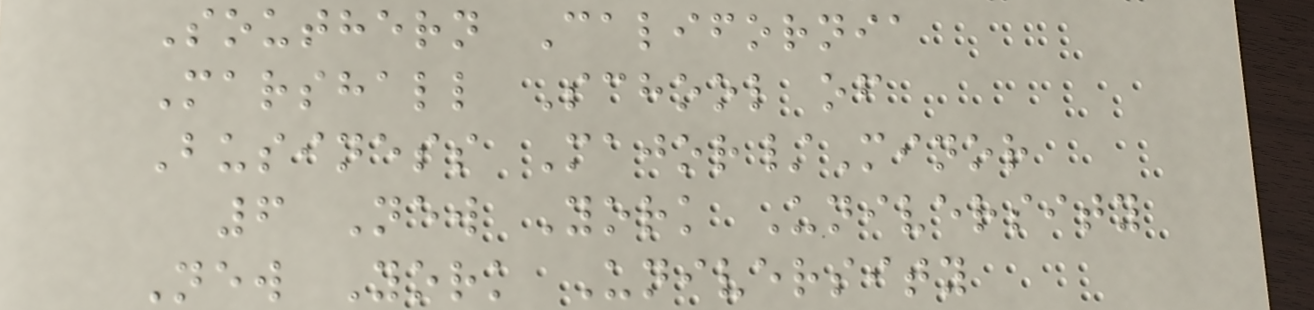Southern California
Marshall School of
Business Major/Minor
6 New York University
New York University
